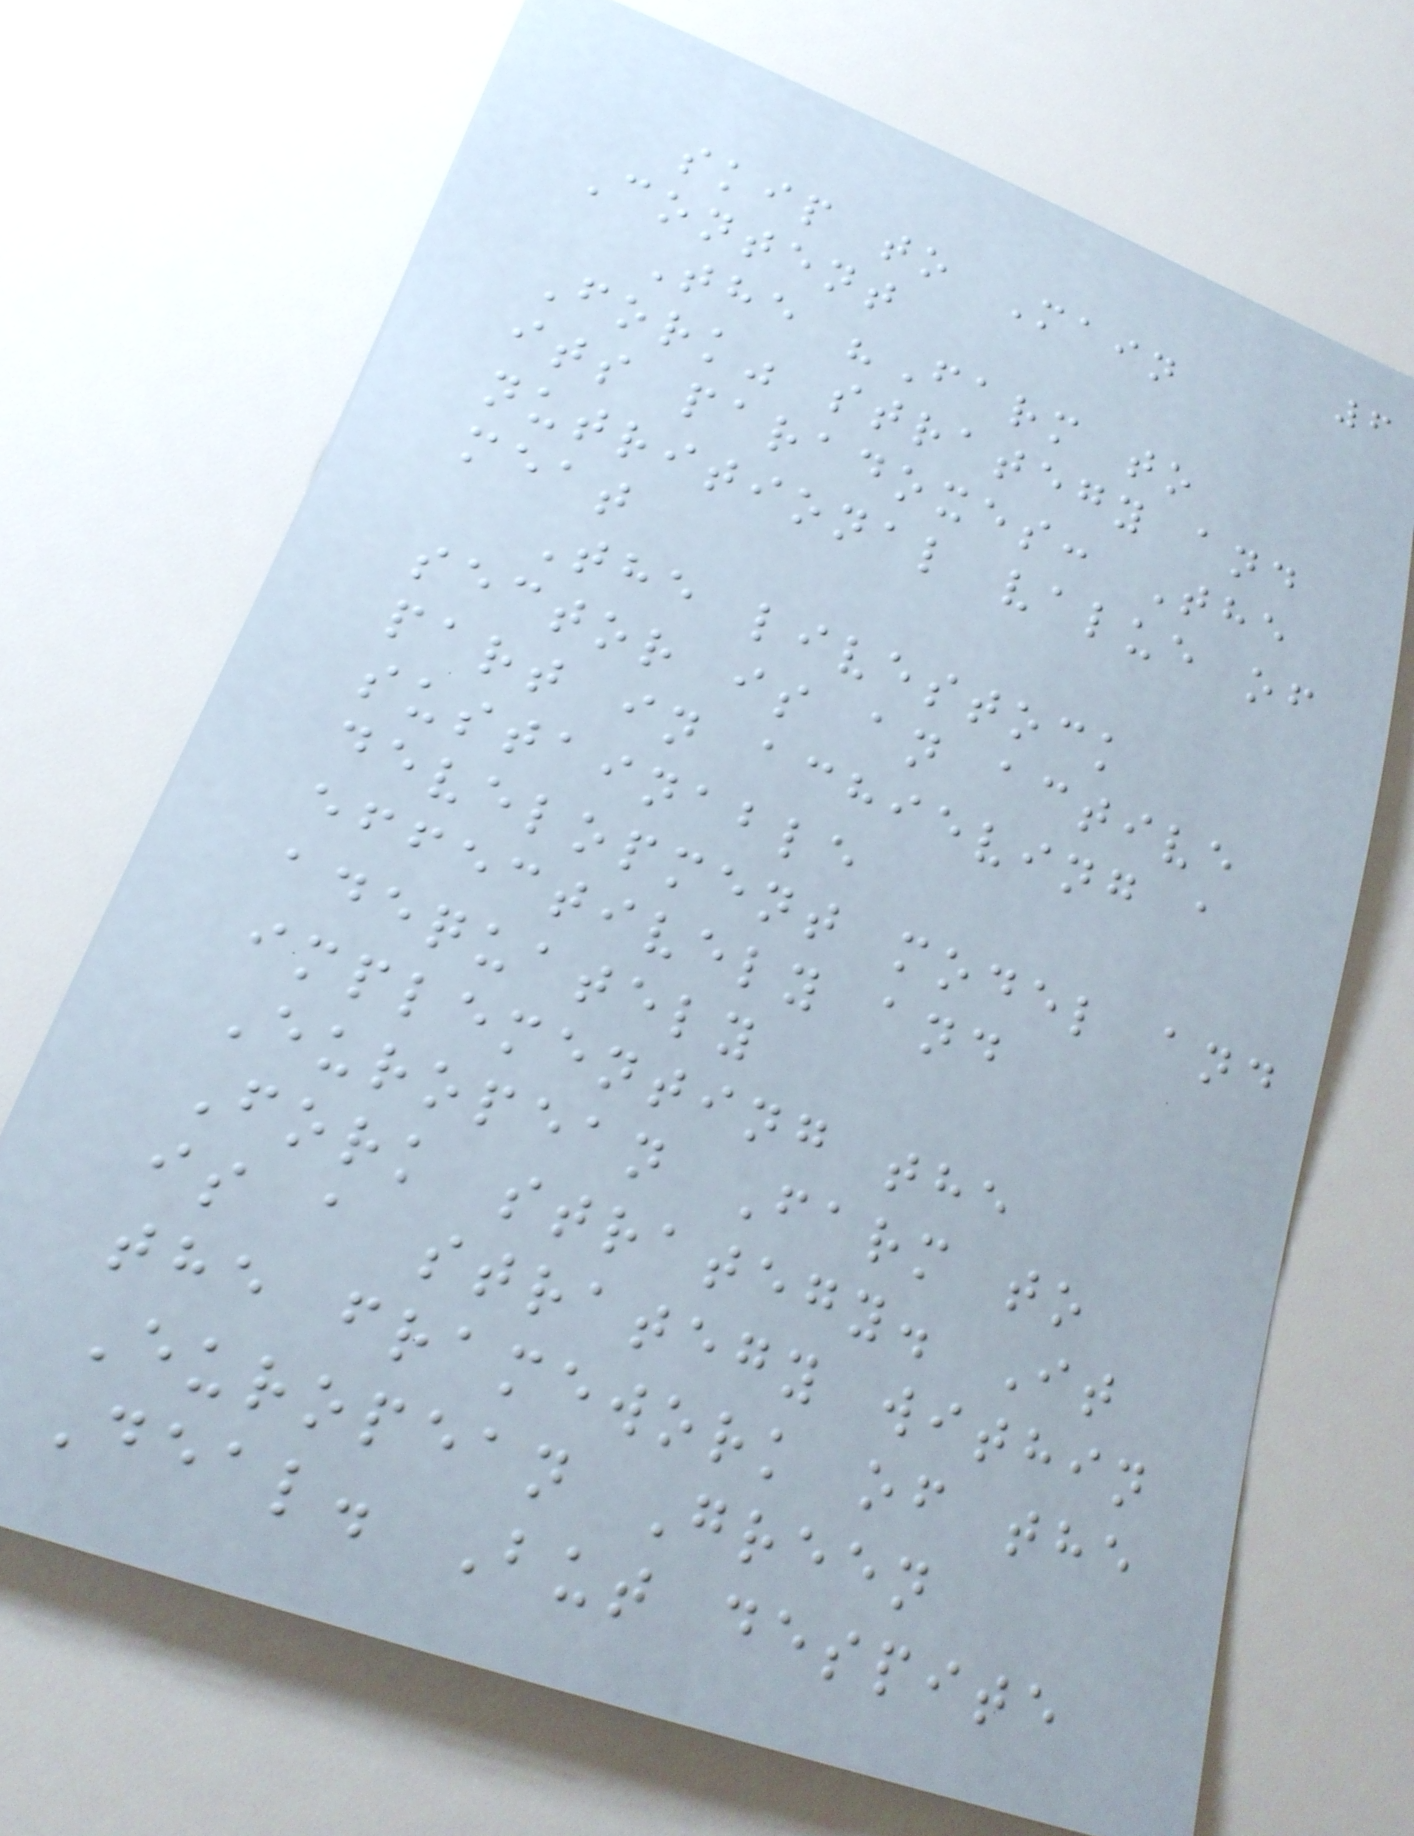6
skip to Main
Content
The "Farm to
Fork" strategy and
its paradoxes: The
nutritional value of
meat
The livestock
sector is an active
part in achieving a
sustainable
development model and
effectively and
adequately
implementing the
European Farm to
Fork strategy. It
is a strategy within
the framework of the
European Green
Deal. But despite
